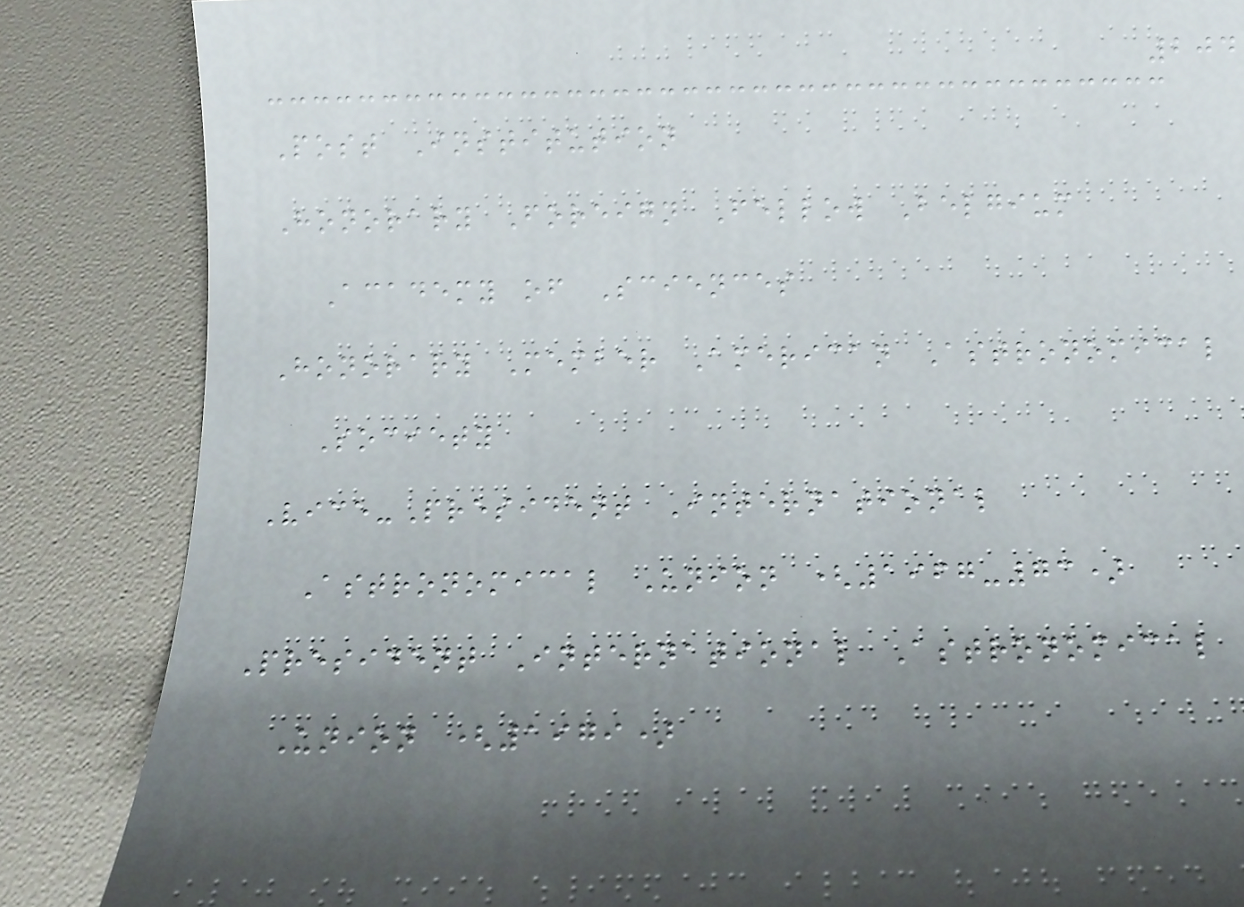204
Post Institution
Honorary Foreign Fellow Belgium
Academy of Sciences
Honorary Member American Astronomical
Society
Vice-President International
Astronomical Union (1967-73)
President International Astronomical
Union (1979)
